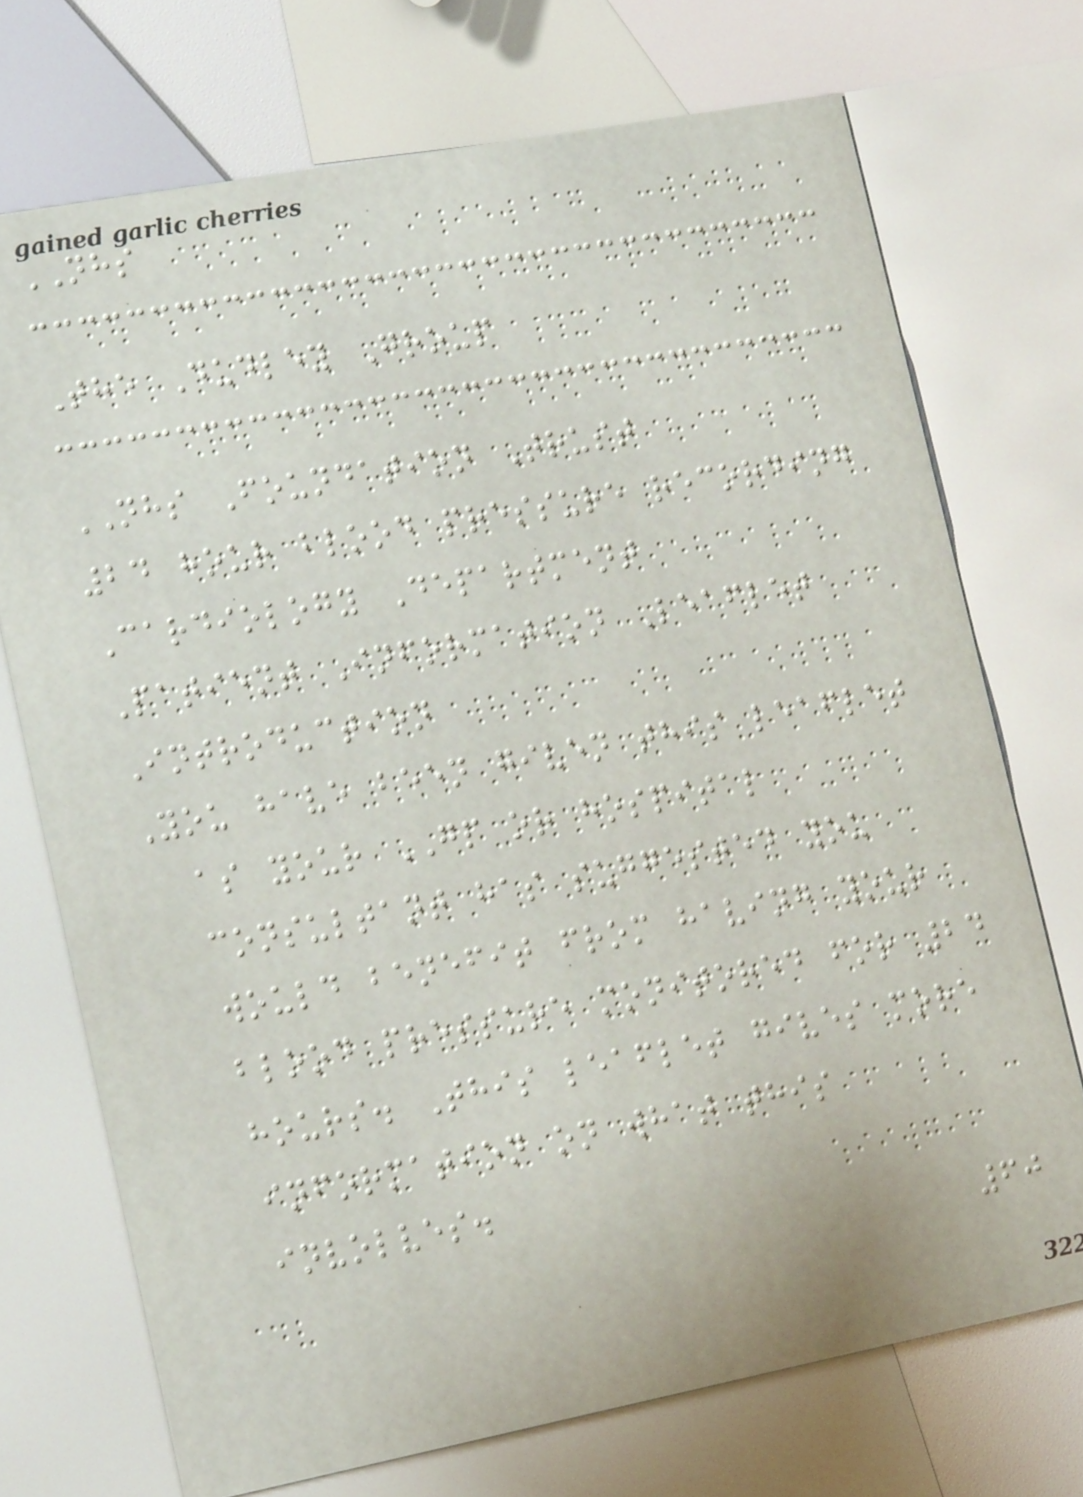NHS
The Dudley Group
NHS Foundation Trust
24 hour blood pressure recording
Cardiology Department
Patient Information Leaflet
Introduction
You have been given this leaflet
as your GP or hospital
consultant has suggested you
would benefit from having your
blood pressure monitored for 24
hours. This leaflet gives more
information on what this
involves.
60
